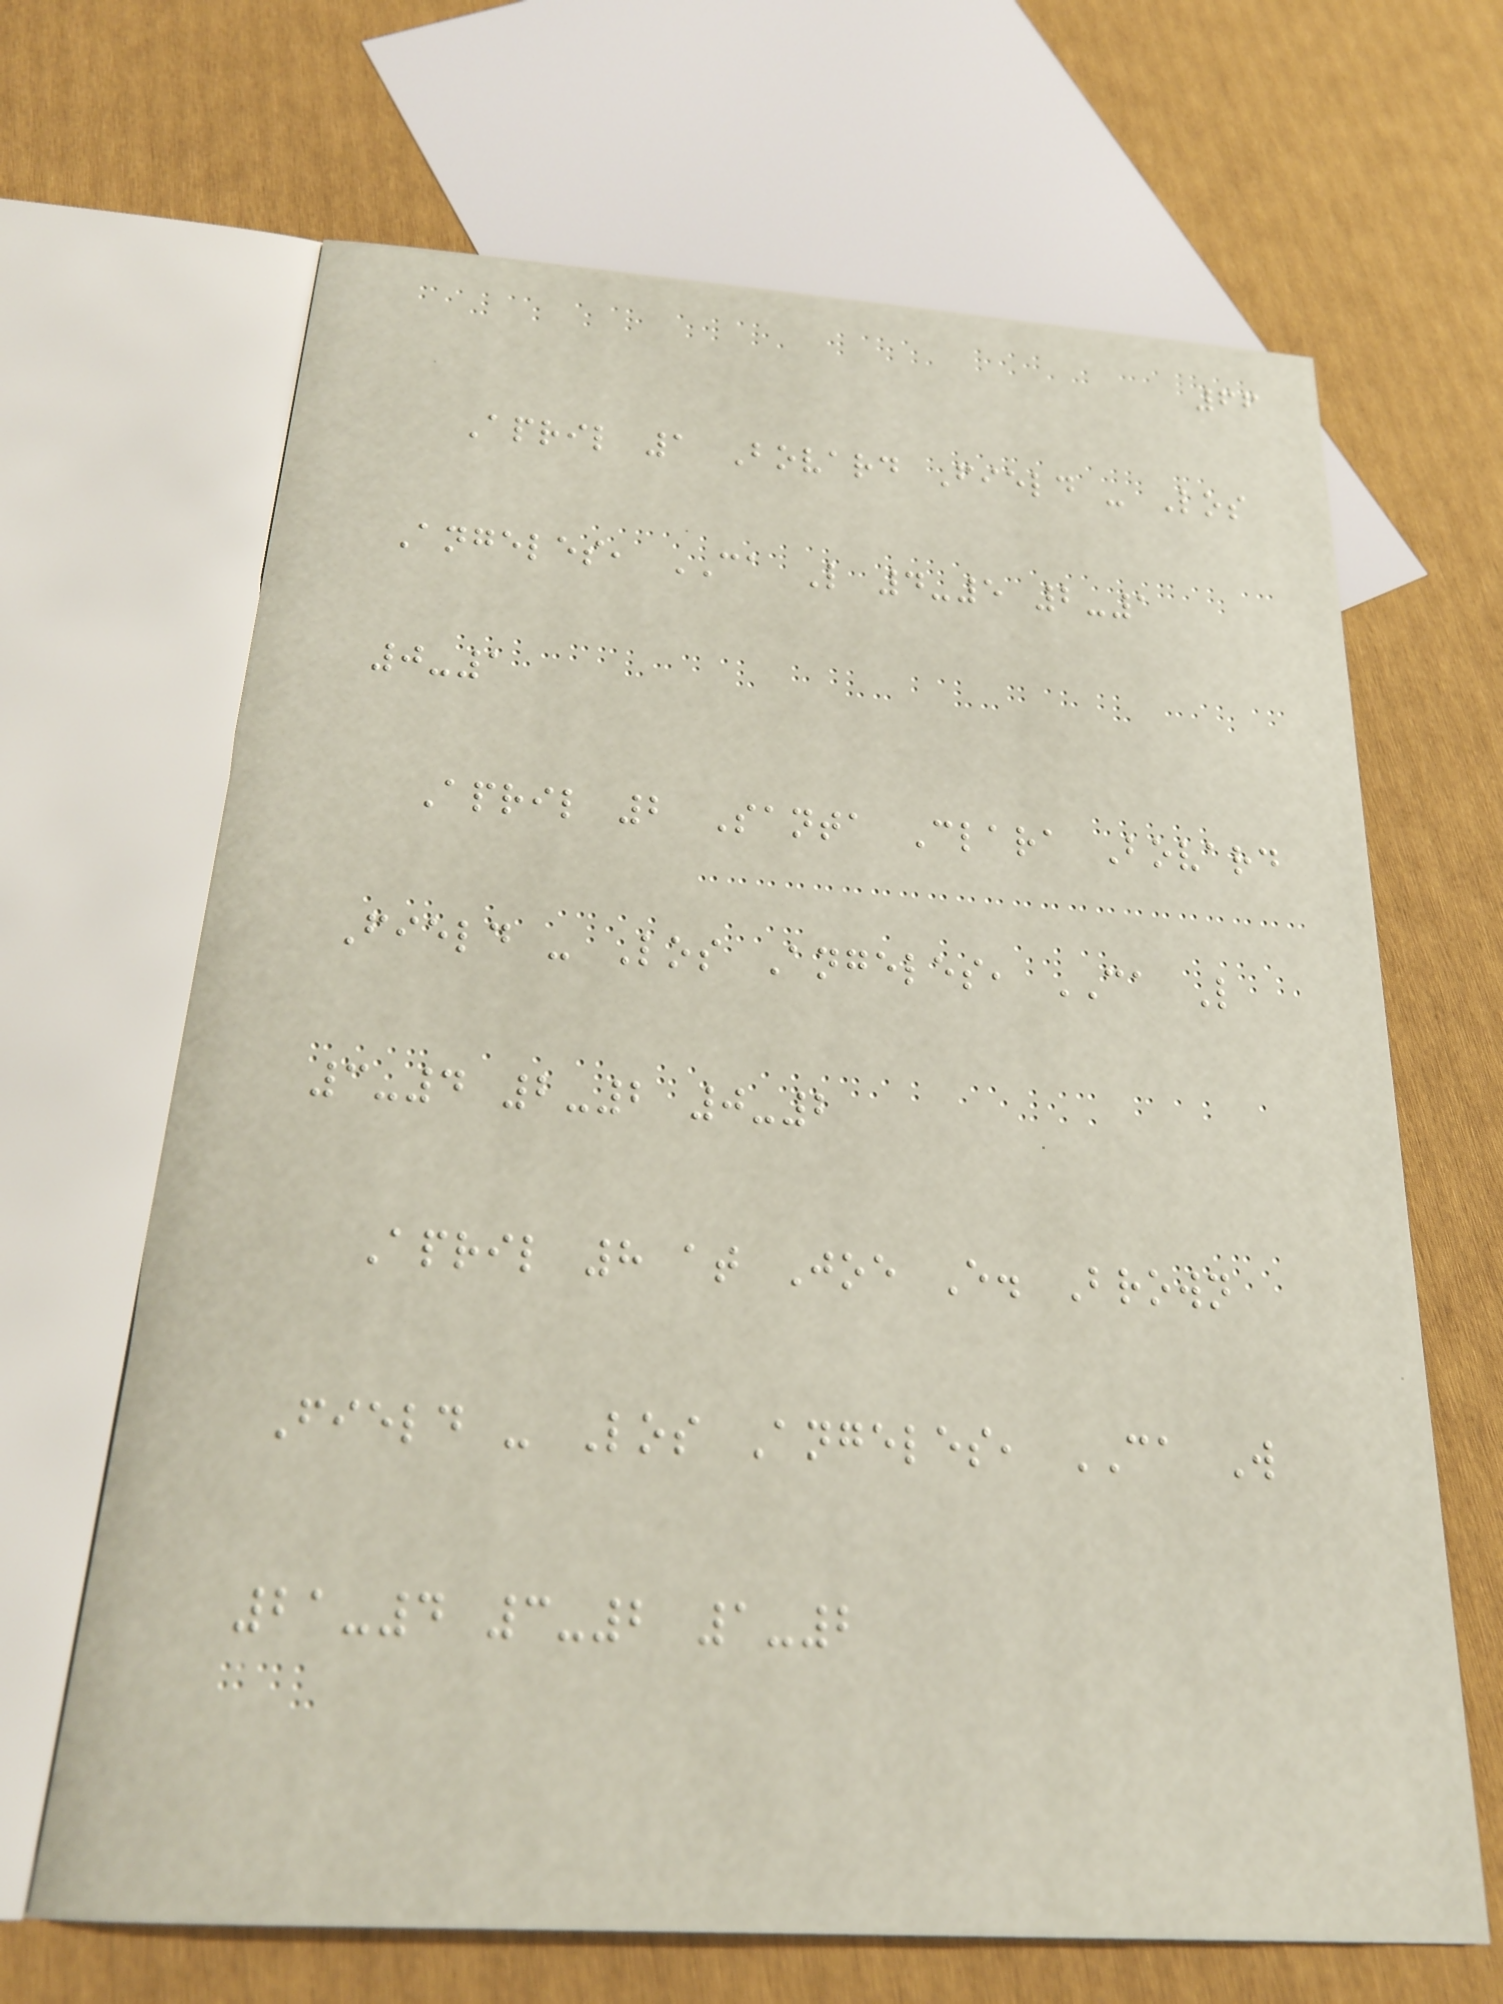66
April 1 Bovard Field - Los
Angeles, CA L 4-5 2-1
0-1
April 2 Santa Clara Bovard
Field - Los Angeles, CA L
3-4 2-2 0-2
April 8 at Joe E. Brown
Field - Los Angeles, CA W
21-4 3-2 1-2
